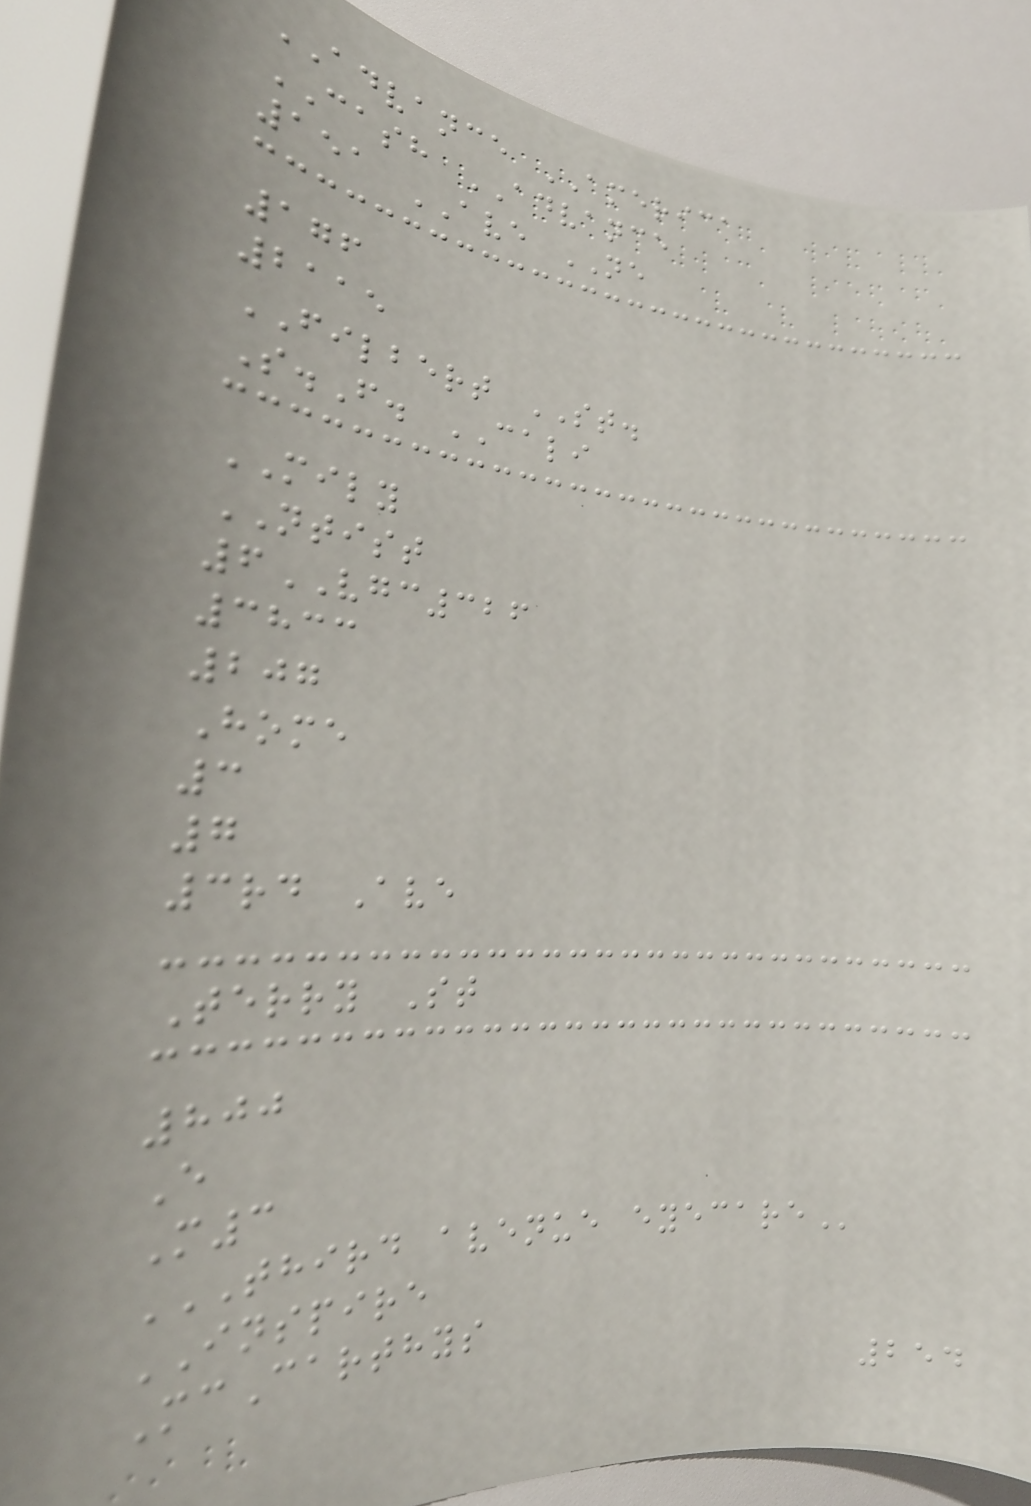ADVANCE AMERICA
CASH ADVANCE
151 AVE NE
176
2115
FILBERT ST.
S.F. CALI
MILY
NTIST
6VGC326
3833
207
Home
3
7
3rd Ave
Terry St
800
E
M3
THIRD AVENUE EYECARE
INSPIRE
McCarthys
254
